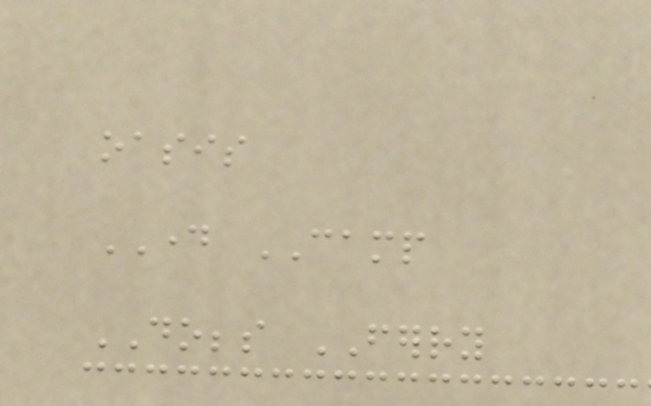oasis
DAY CAMP
DOBBS FERRY
